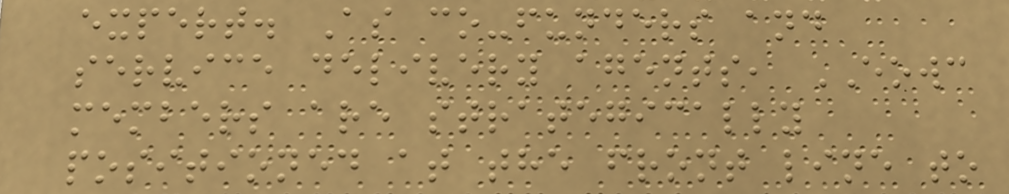expert. As co-funders and
service delivery agents, EOWC
members are strategically
positioned at the front line to
